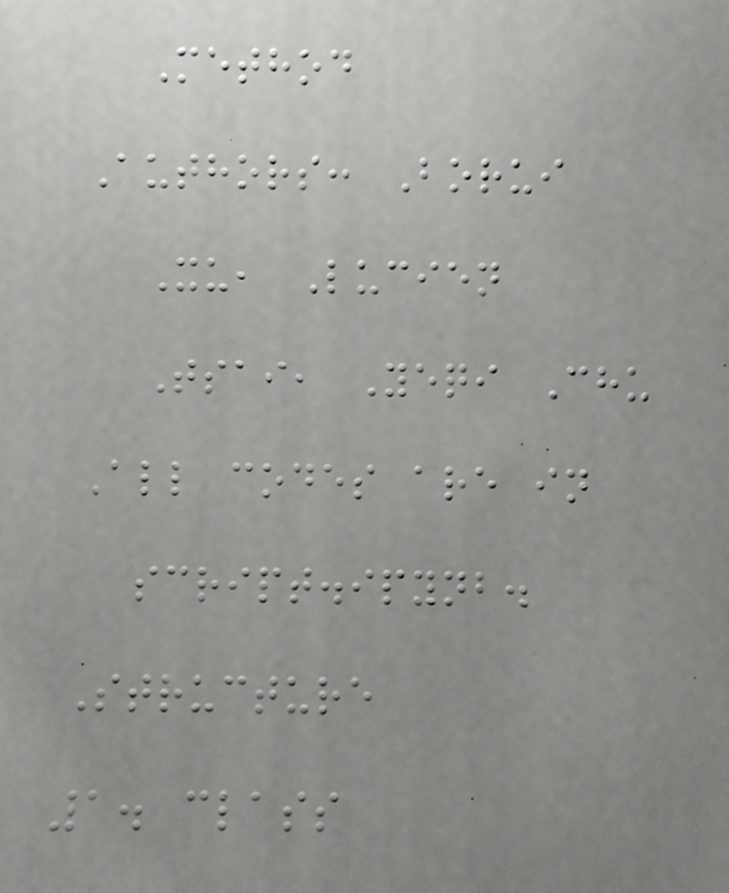Method
Authors: Borui
Xu, Lucien
Tsai, Yeqi Chu
All codes are in
script.ipynb.
Structure
1. class
